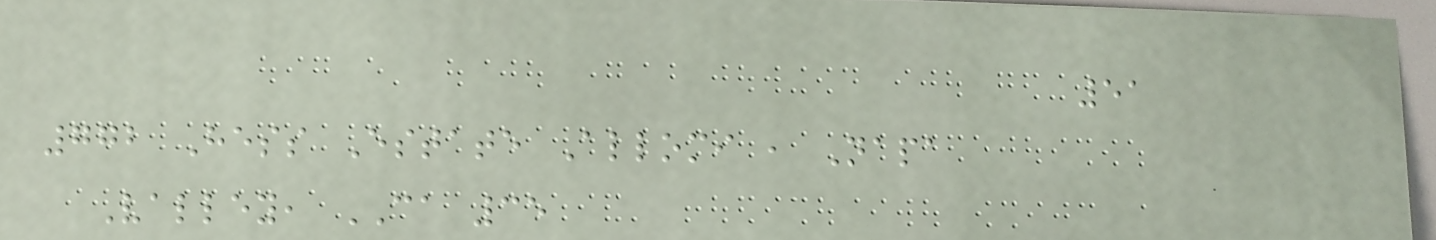51
772 Hess Estate Allomi , Napa
Valley, CA 35
